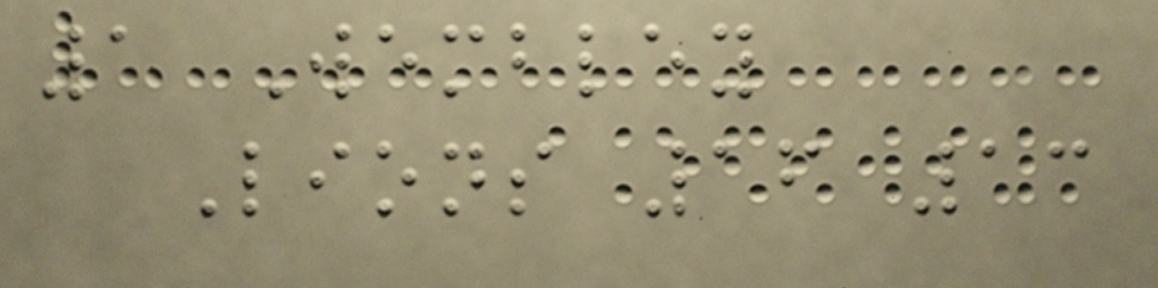1 Wembley
Lions 16 13
